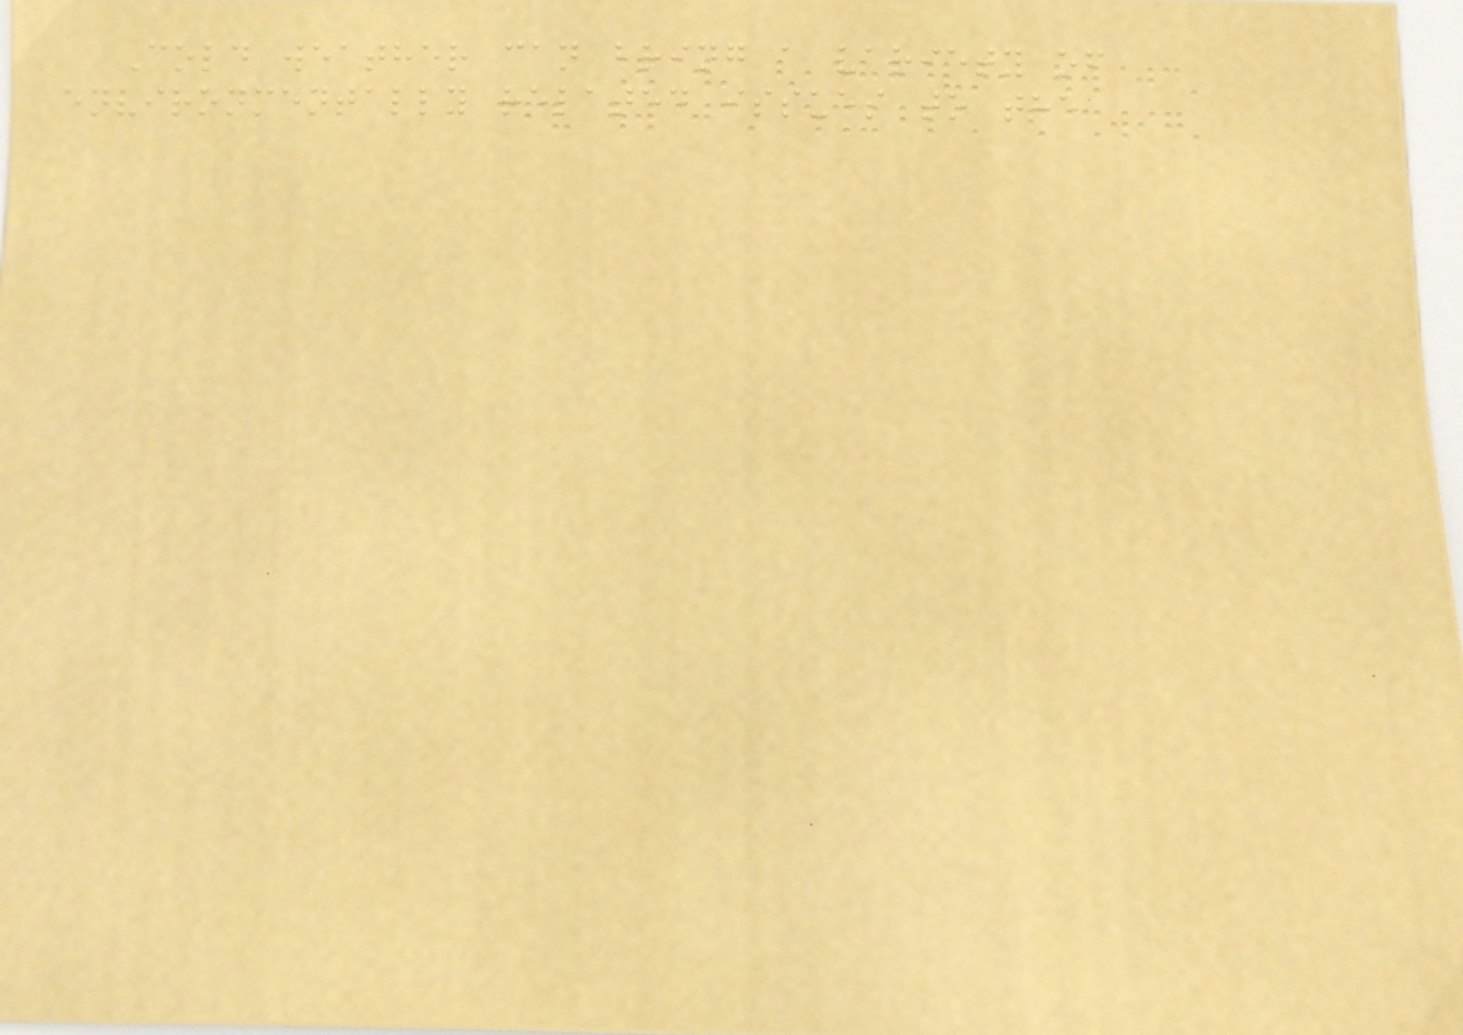Cold weather can bring a variety of
environmentally related issues to the
